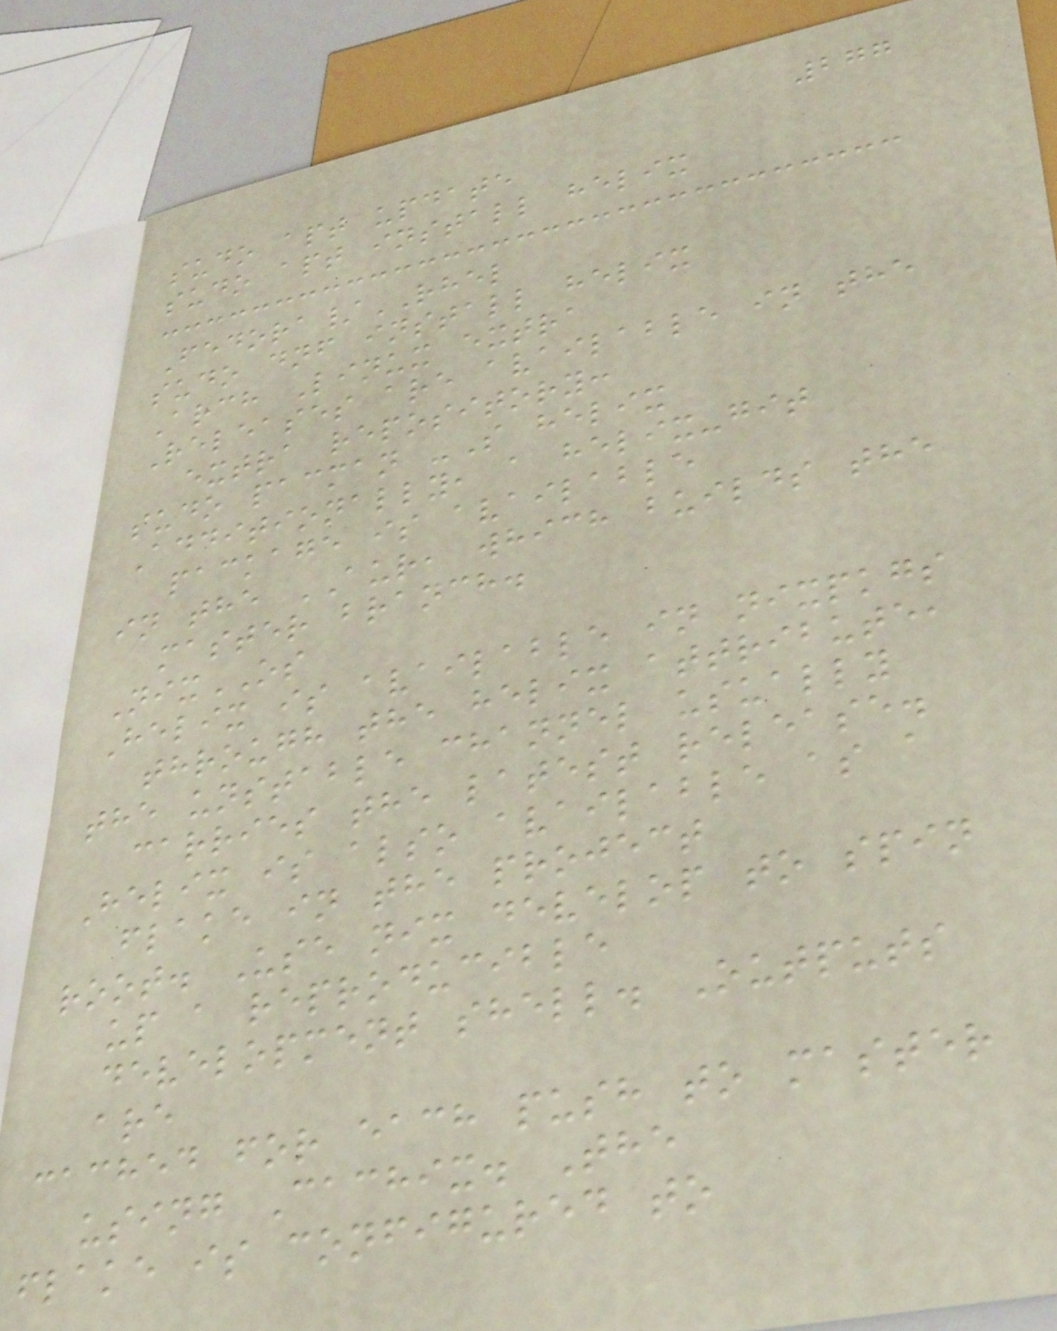277
sudo apt update
sudo apt install helix
Fedora/RHEL
sudo dnf install helix
Arch Linux extra
Releases are available in the
extra repository:
sudo pacman -S helix
Additionally, a helix-git
package is available
in the AUR, which builds the
master branch.
NixOS
Helix is available in nixpkgs
through the helix attribute,
the unstable channel usually
carries the latest release.
Helix is also available as a
flake in the project
root. Use nix develop to spin
up a reproducible
development shell. Outputs
are
cached for each push to master
using Cachix. The
flake is configured to
